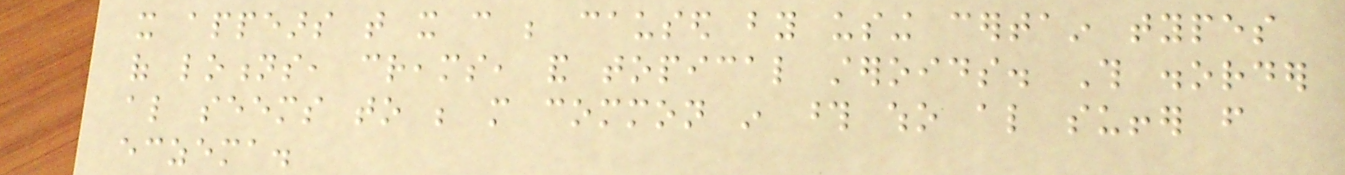it appears that it can be caused by using certain types
of lotions, creams, and topical steroids. This disorder
also seems to be more common in those who also suffer from
eczema.
